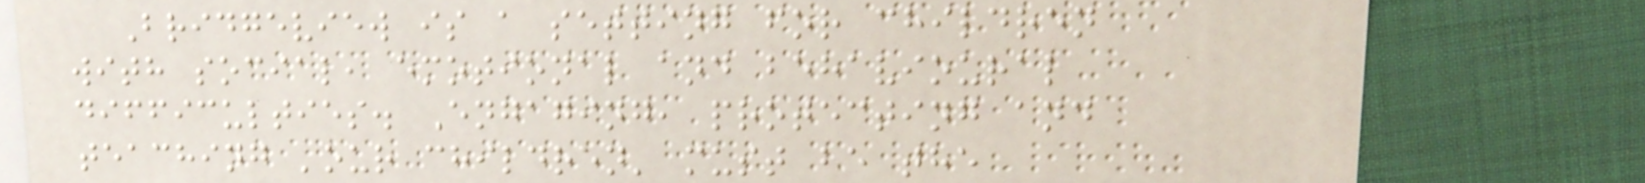Bridgeview is a setting for children
with social, emotional and behavioural
difficulties. Engaging, protecting and
teaching 'our children' must be the
